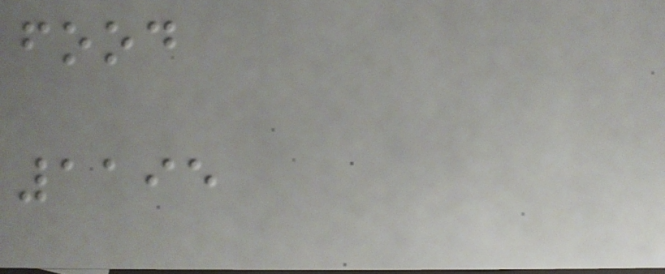food
1195
